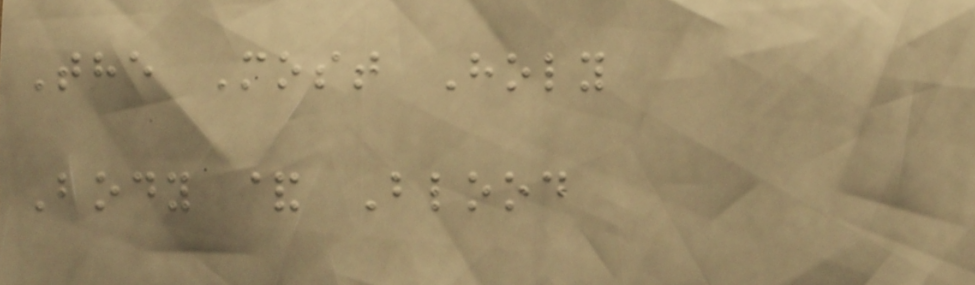The Most Holy
Body & Blood
